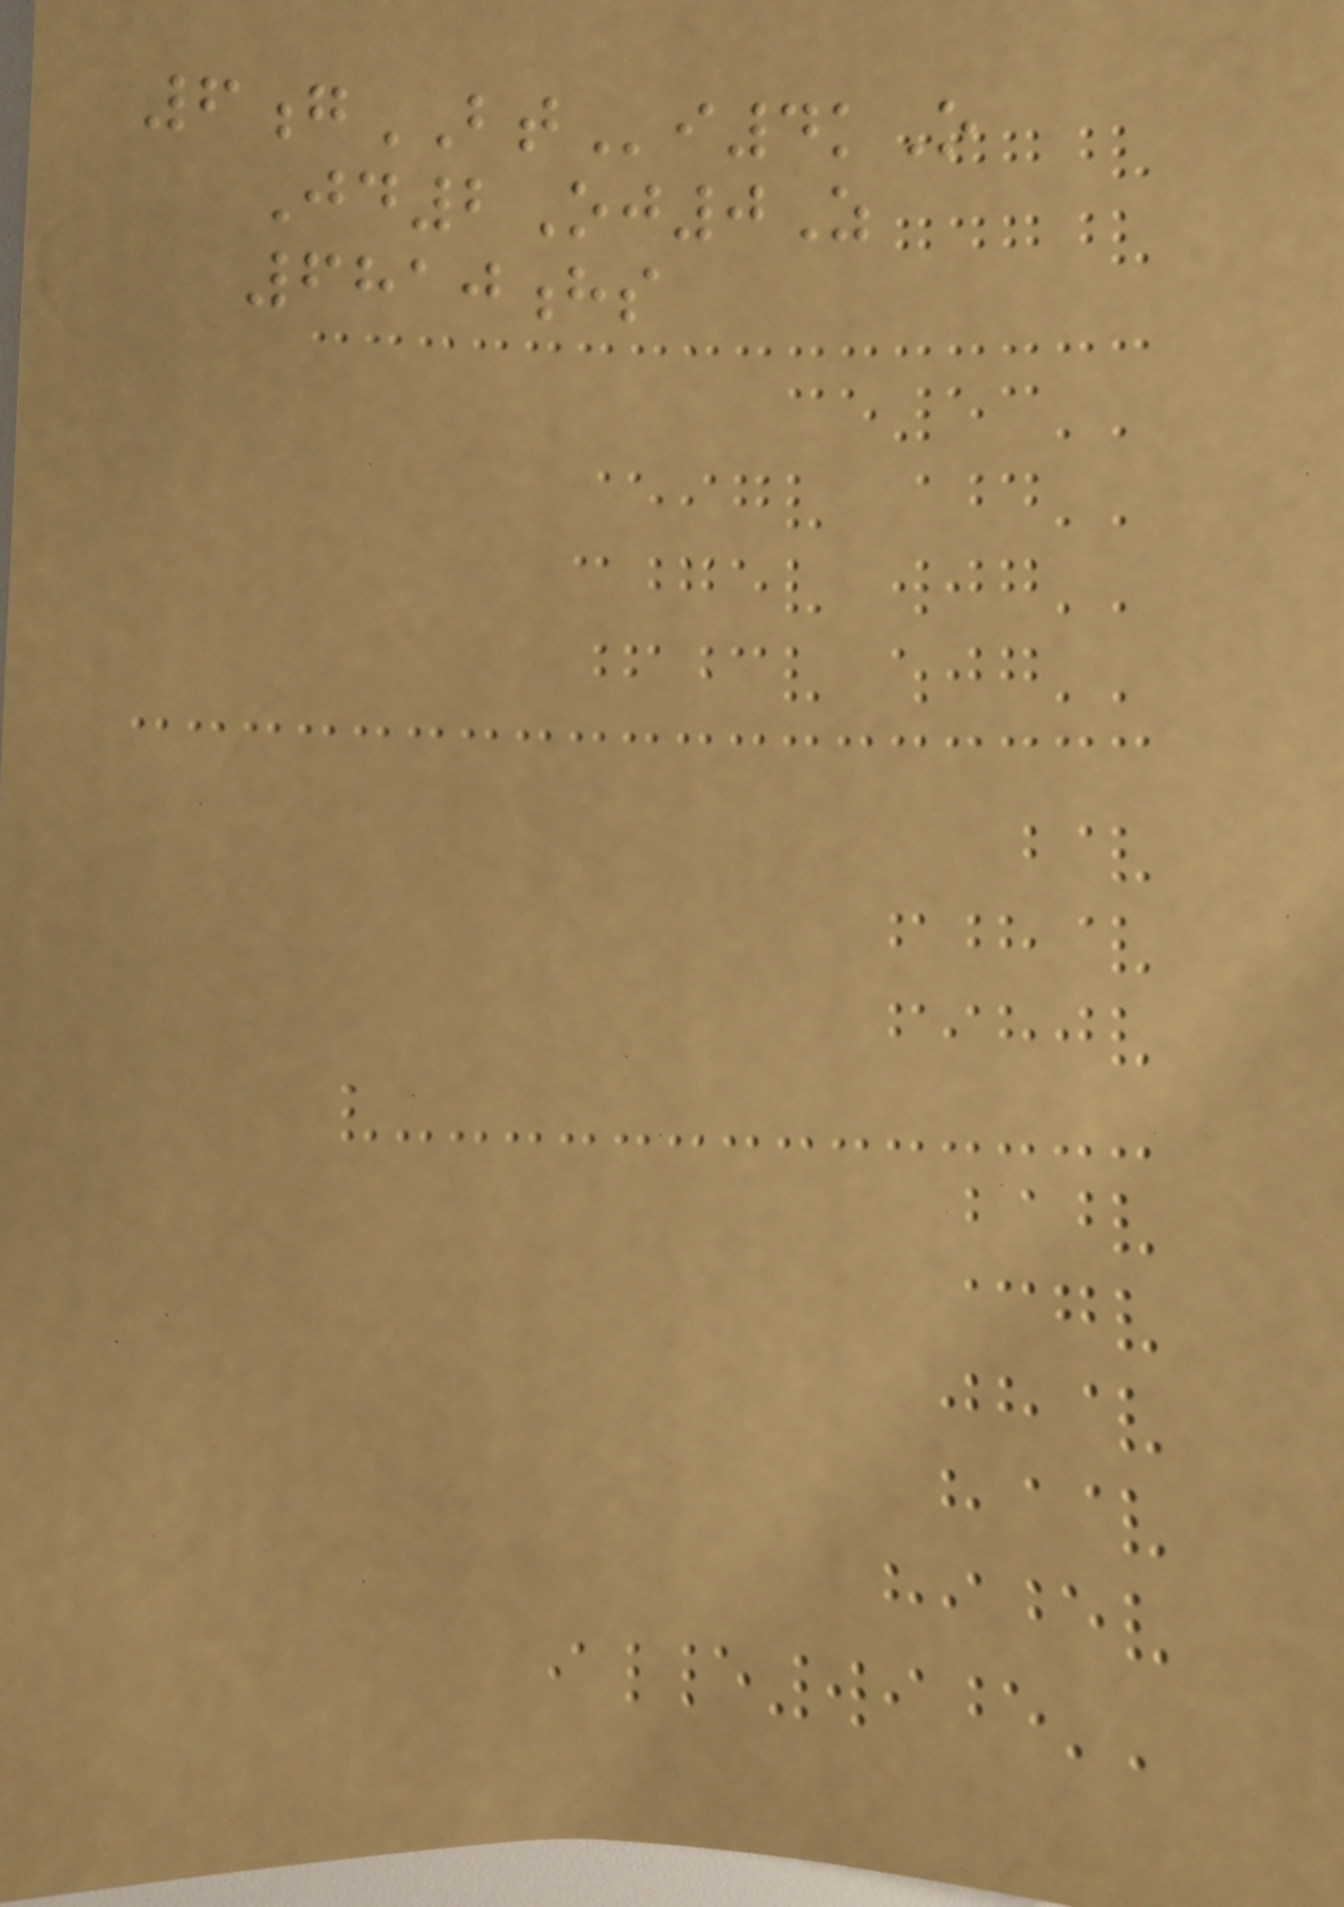6gBTi4kO
Jd2Oj0Z
6810hs
